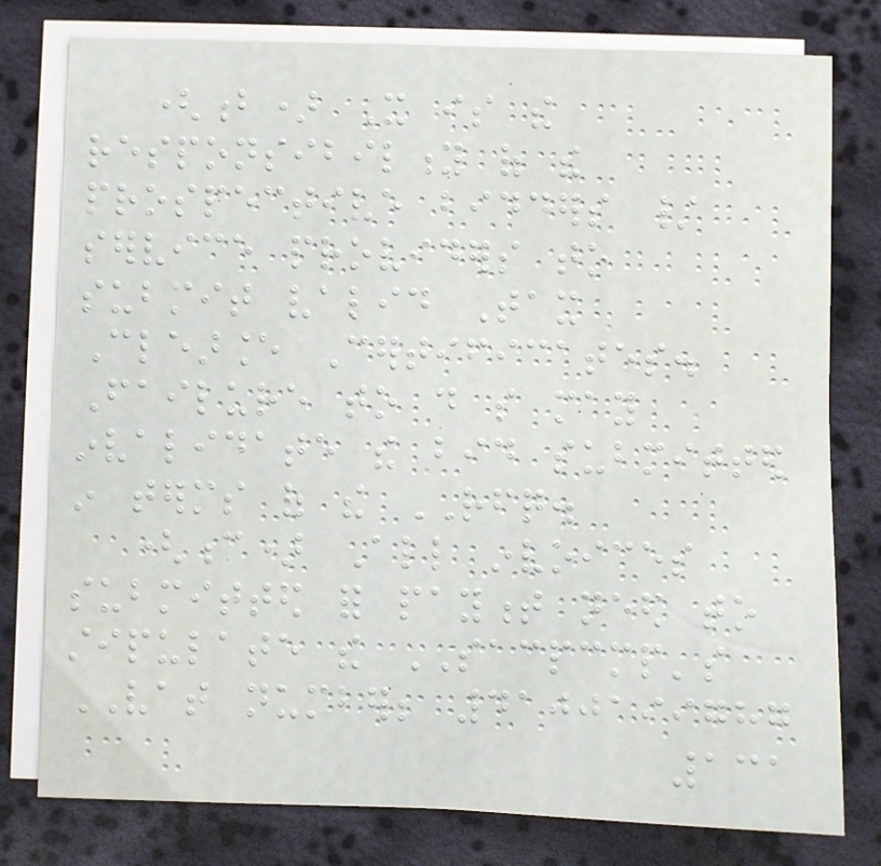(b) It is the
responsibility of the
prospective bidders /
service providers to
submit valid Tax
Clearance Certificates.
Failure to do so may
invalidate the bid submitted
in terms of the RFQ.
(c) All invoices
submitted for payment need to
stipulate the SACPCMP's
VAT number; 4100199787
131
